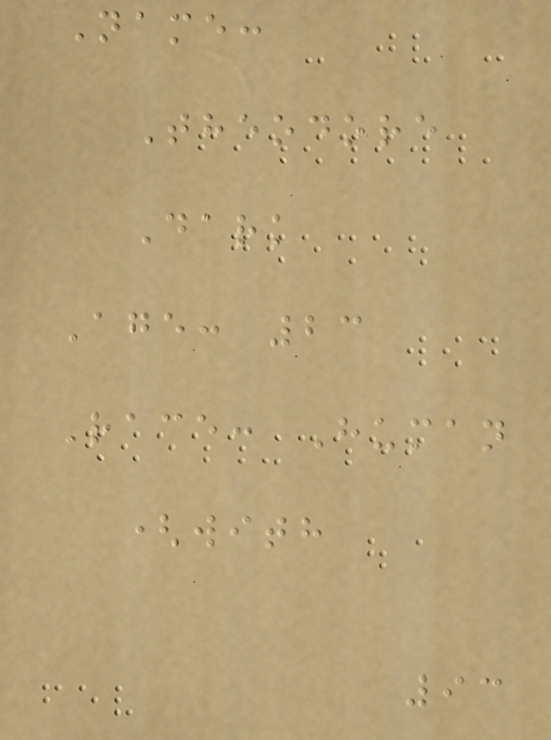Name:
Theodore
Dark
Age: 23
Race: Human
(with
93
